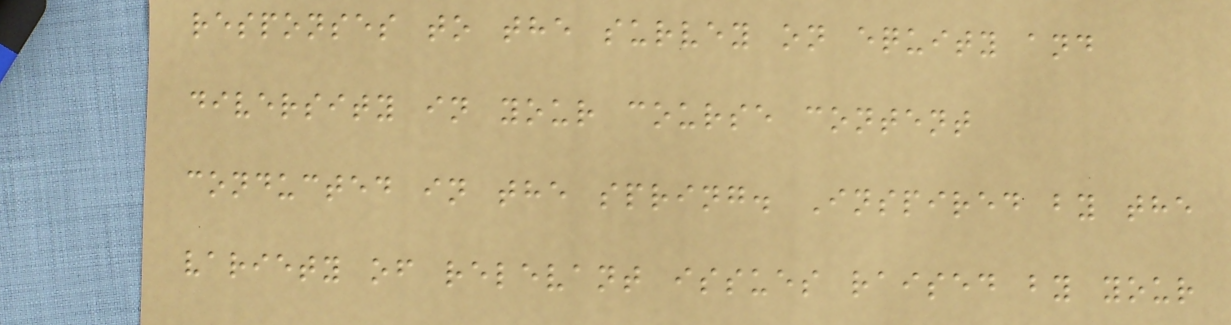responses to the survey on equity and
diversity in your course content
conducted in the spring. Inspired by the
variety of relevant issues raised by your
